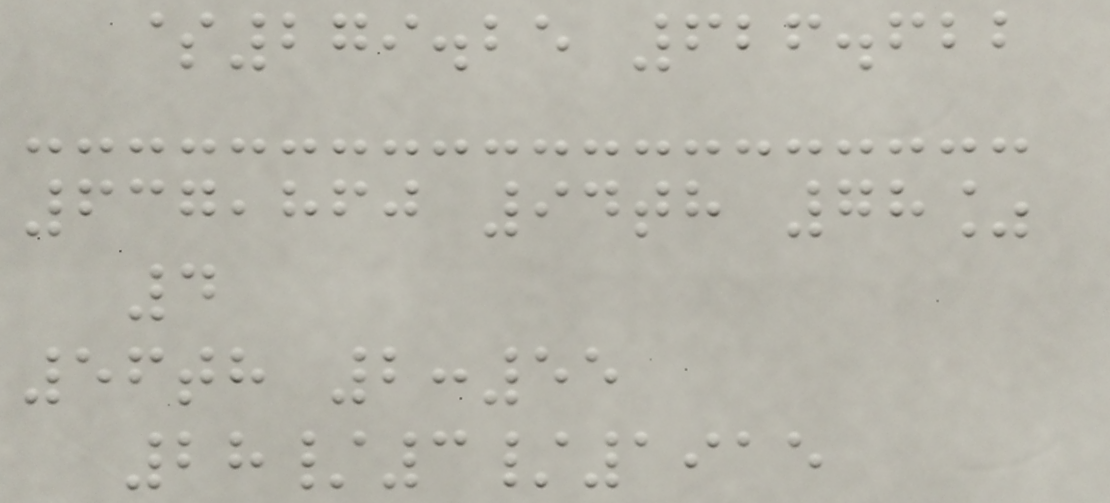$279.25 626.622
637,860 94th 78%
4
56th 2:55
28/3/1915
